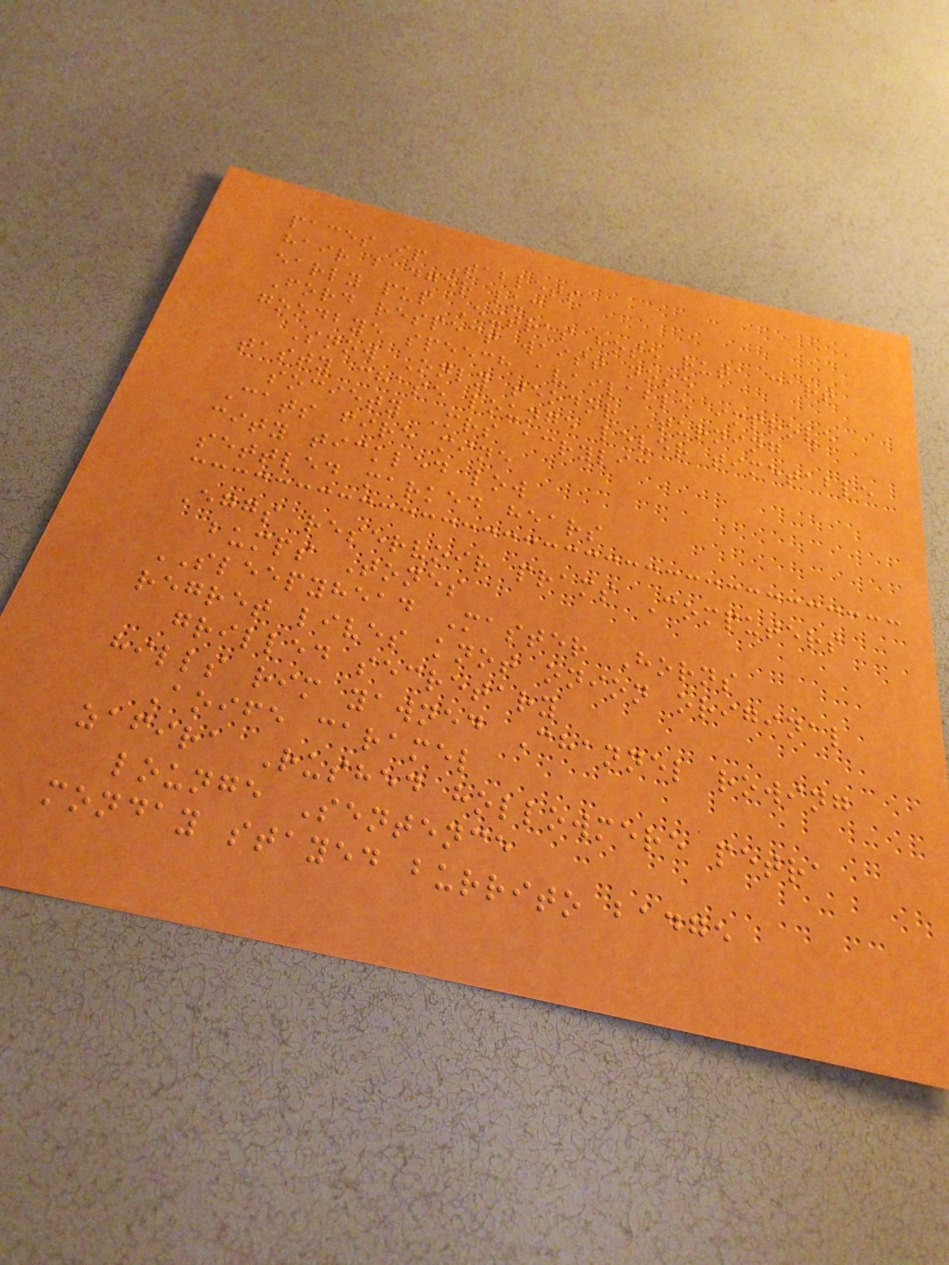paces ip Tablets
hair badger luc
early pup Extras hose ruta cart
Ford respect waist nose
goodbye speech available improve
Snow Only teodor Turning
tasty chase lounge lever timetable
society Mrs acrylic
Cats fire mine
city tickled low
settled marked hears
Eggs reservoir prams Computers
bumps Tones
SLEEPYHEAD Master Horns
regret lives knot onion original
grilled secretary
hills rim yawned Channel rowing
Aoife caramel
zafira Rushed hollowmere petra
lounge Sentence
monday stayed burrito badge
